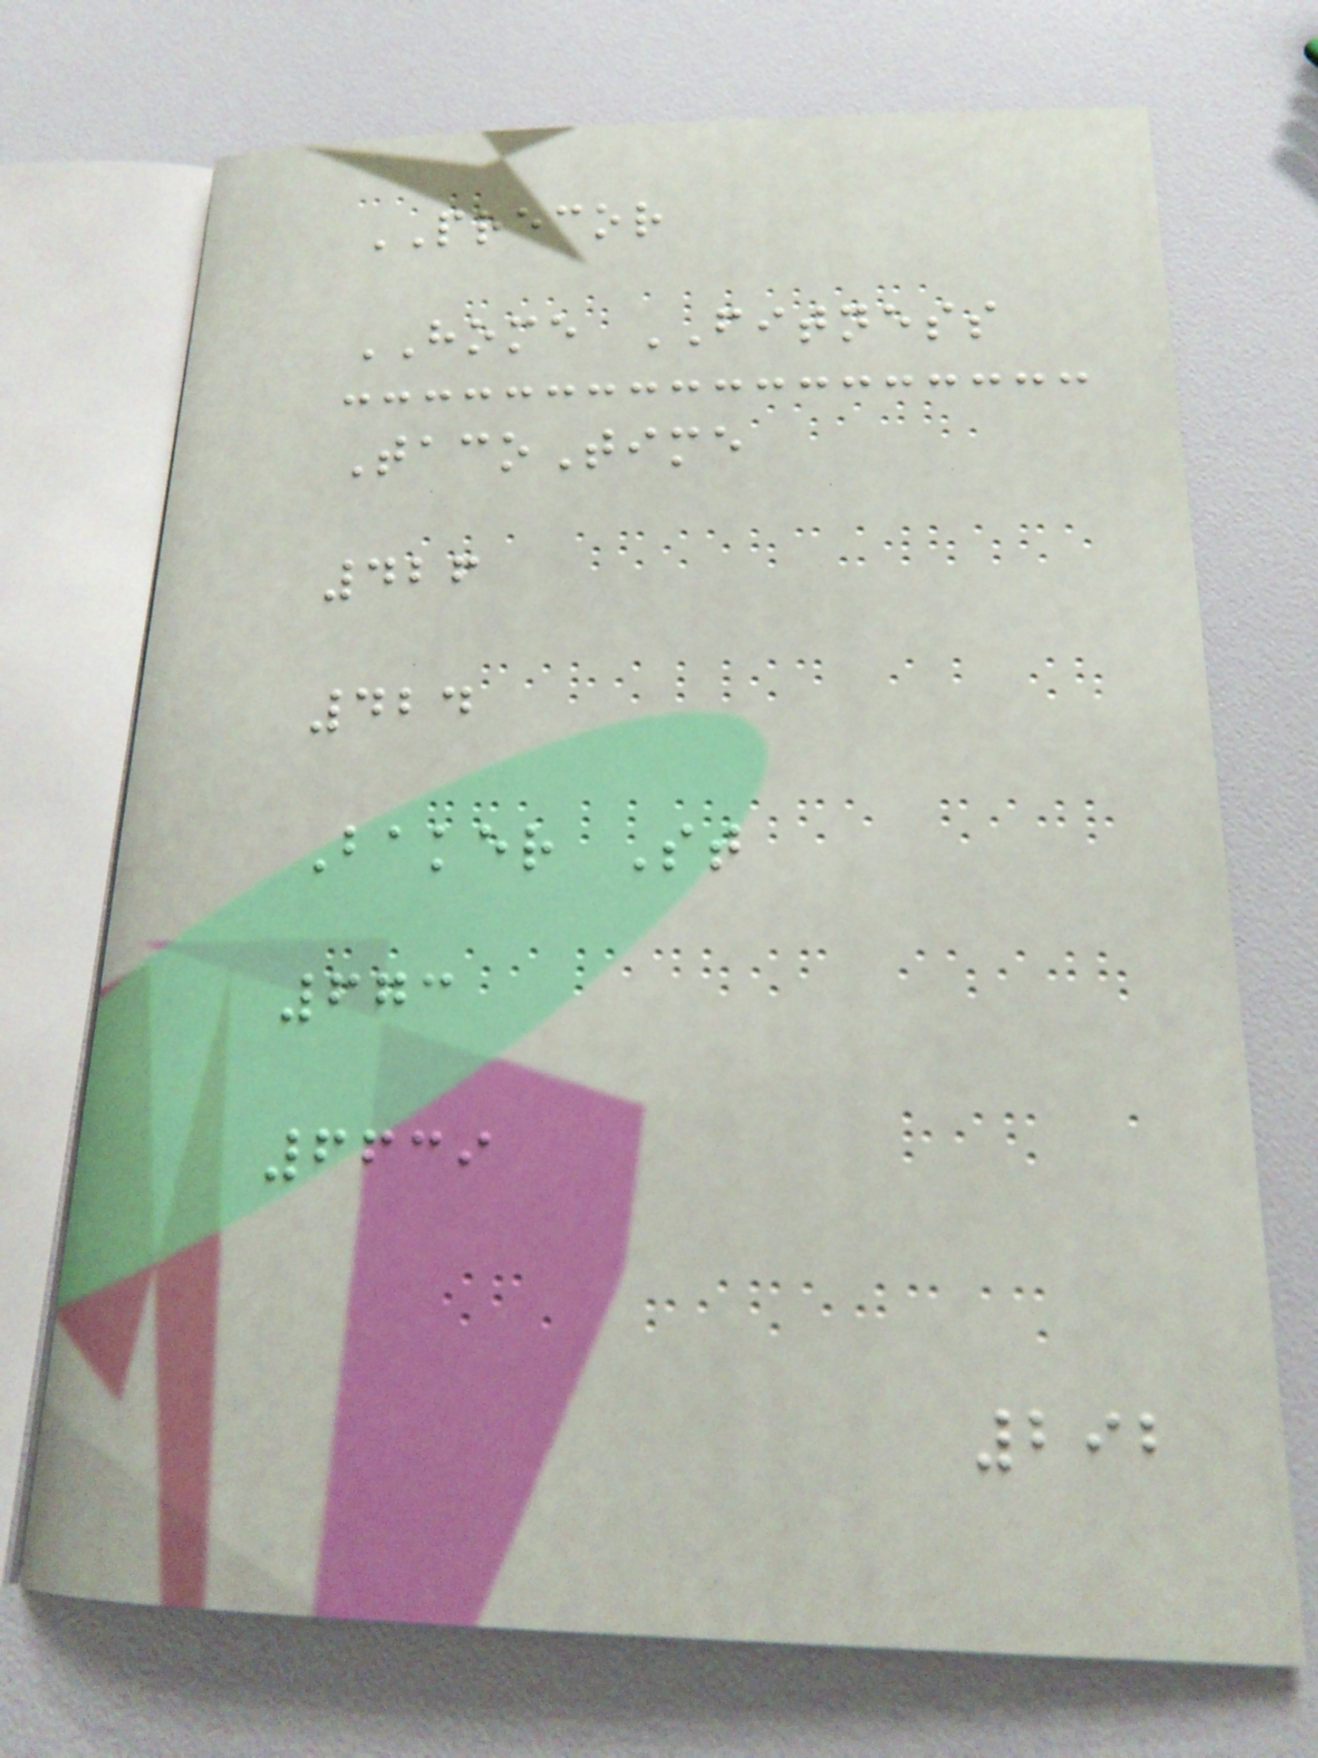PRECOR
HOME FITNESS
TacoTime
426
424
Baker St
673
6639
292
